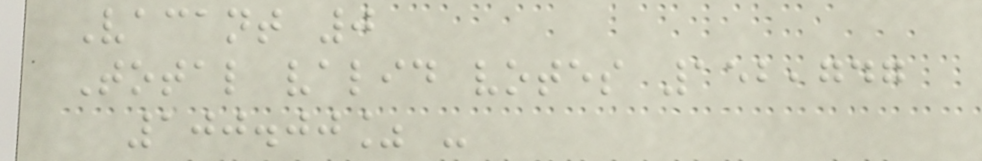Vacant 0
Total valid votes 152,747
100.00% -
